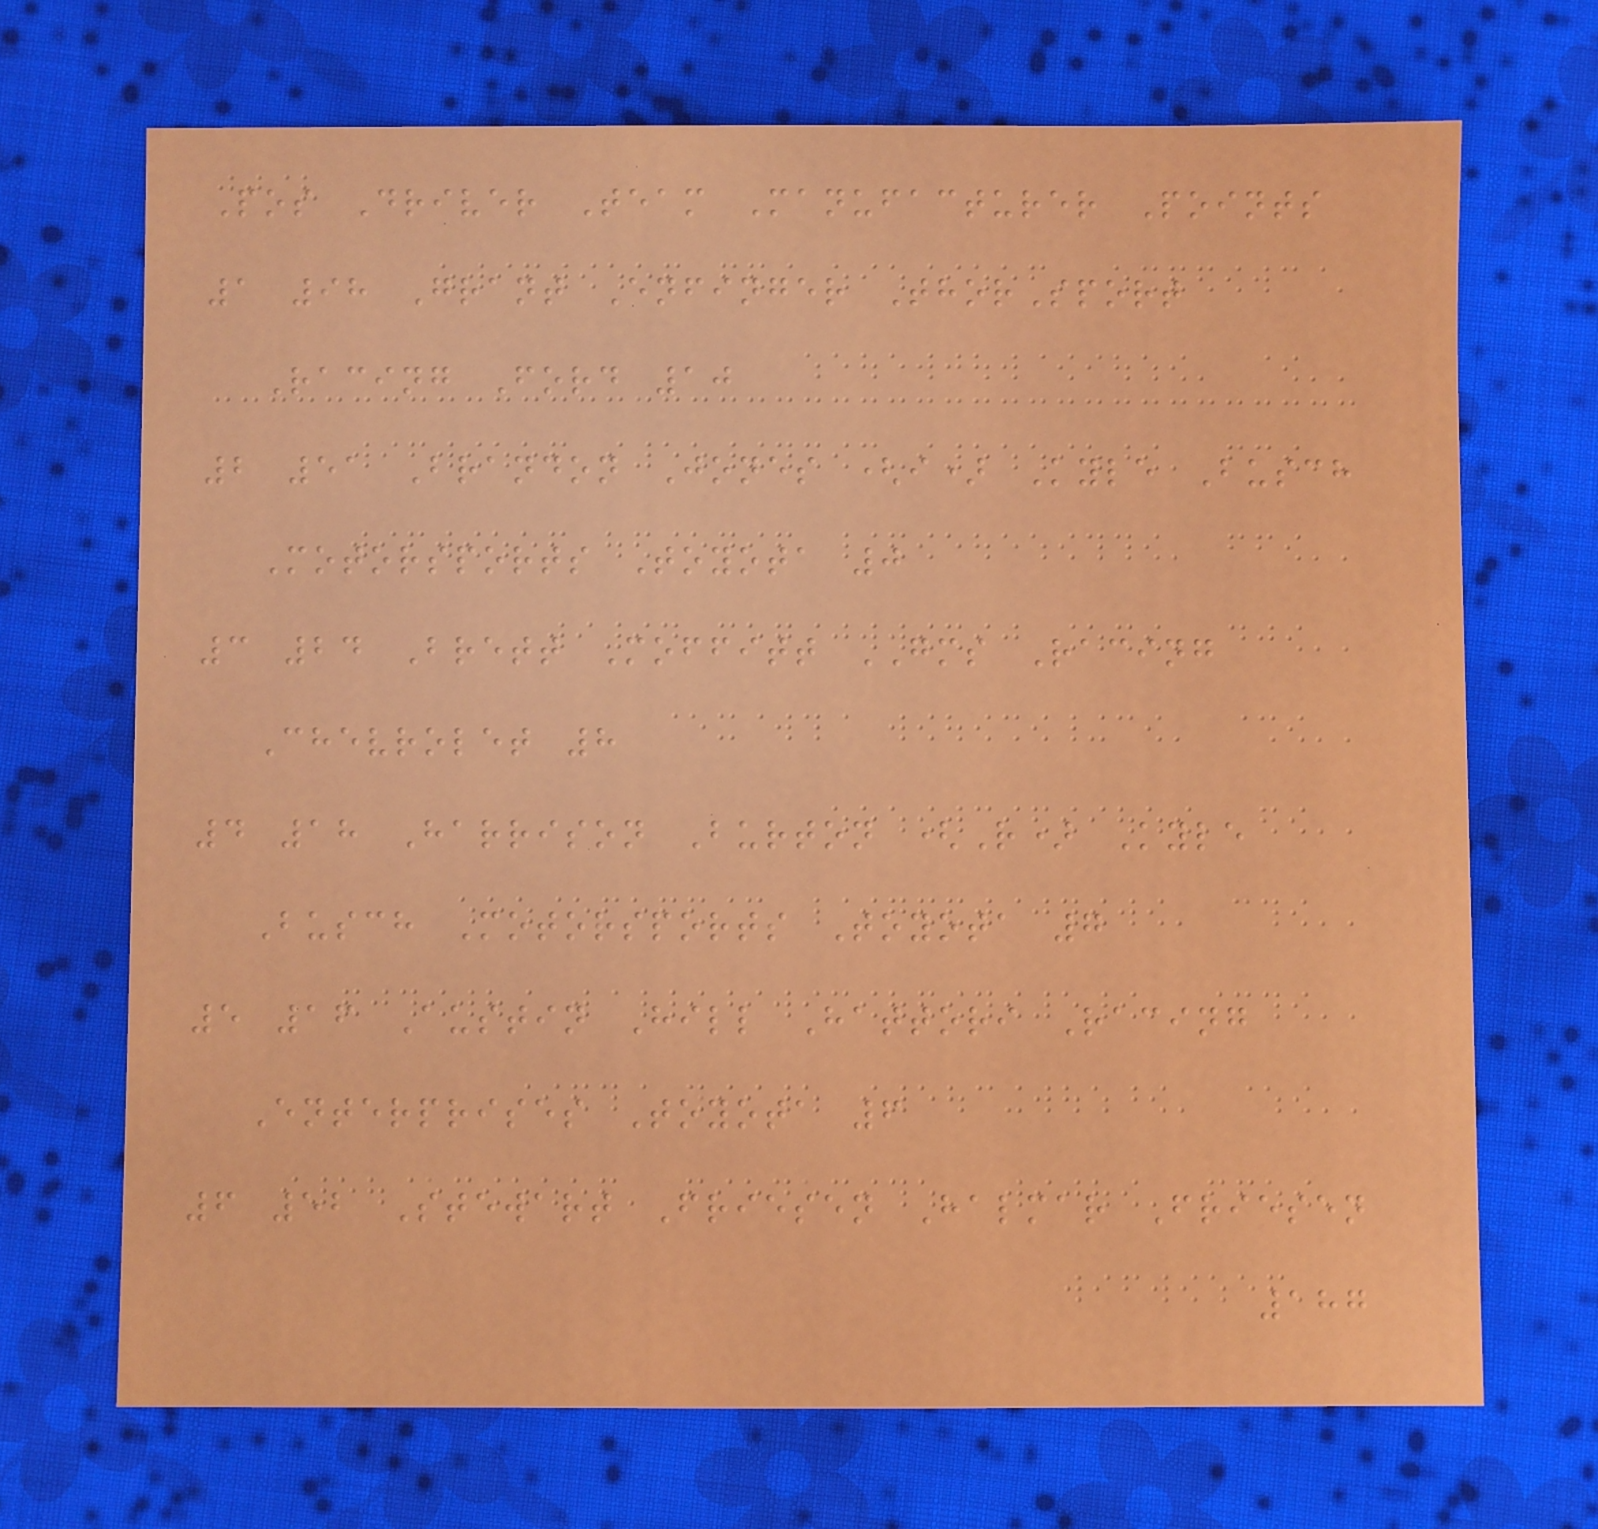Pos Driver Team Manufacturer Points
1 98 Grant Enfinger ThorSport
Racing Ford 10
2 51 Brandon Jones (i) Kyle Busch
Motorsports Toyota 0
3 24 Brett Moffitt GMS Racing
Chevrolet 8
4 18 Harrison Burton (R) Kyle
Busch Motorsports Toyota 7
5 16 Austin Hill Hattori Racing
Enterprises Toyota 6
6 52 Stewart Friesen Halmar Friesen
187
